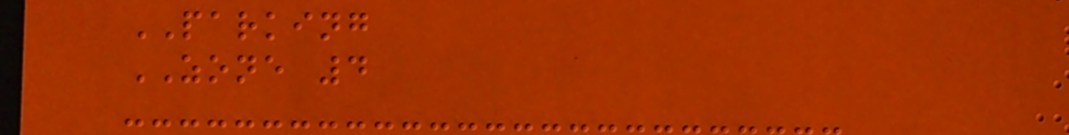PARKING
ZONE 4
